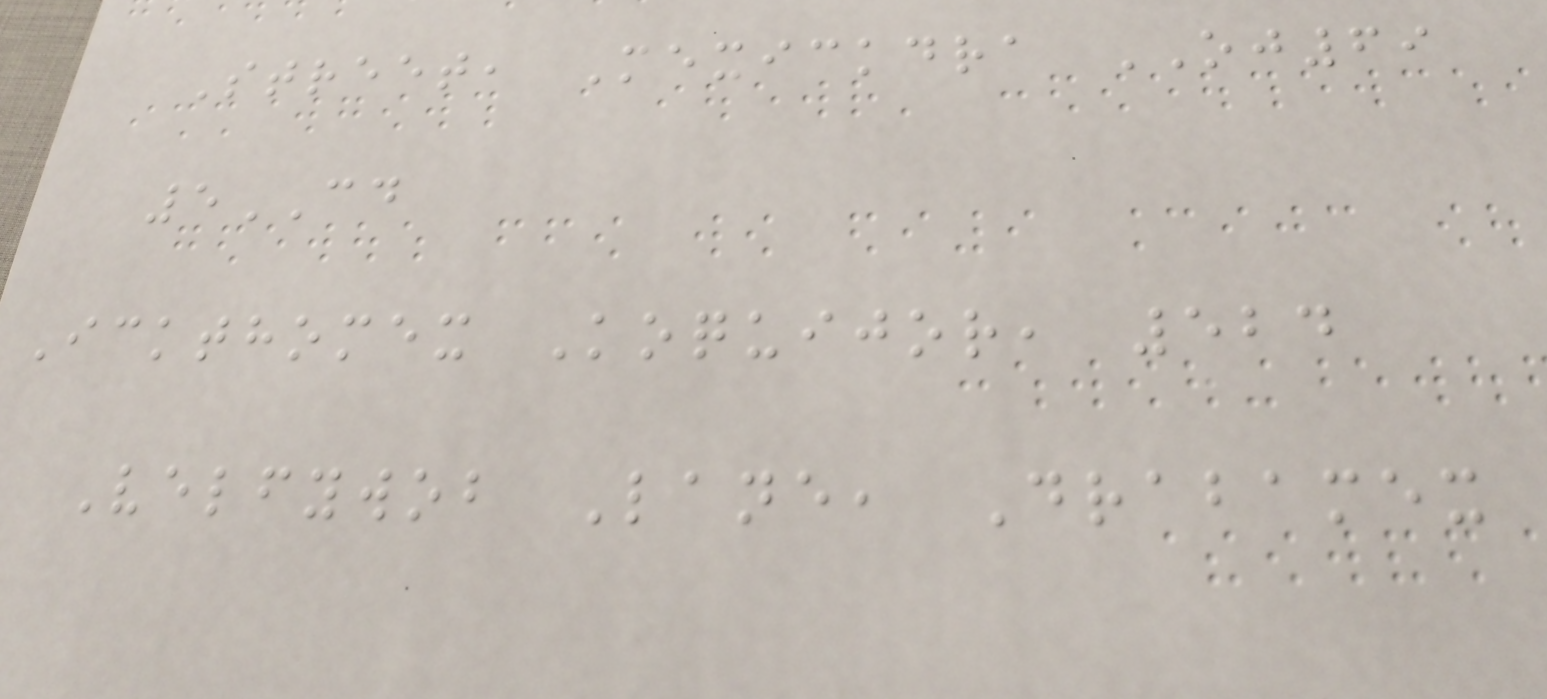Street, Mexickdra OJ69
5CD
Ickthomex Koquijor, 524
Velfywob Lane, Drabamex
